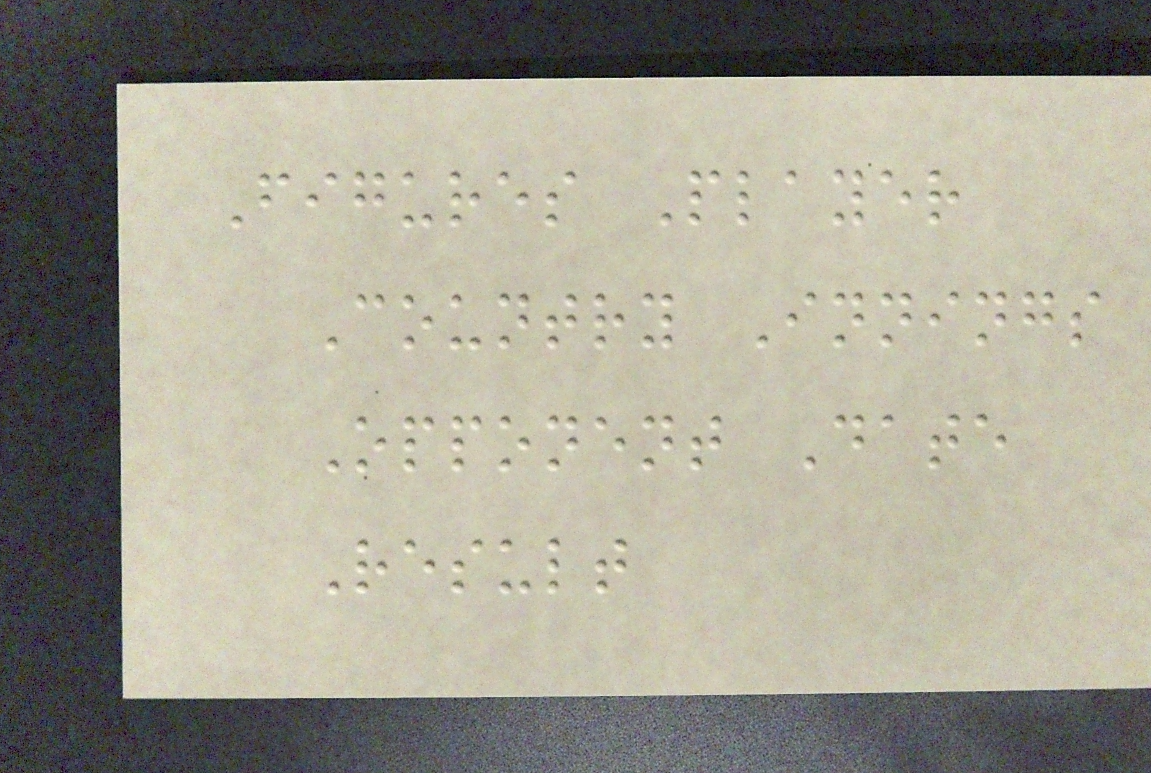Figures Player
Country Innings
Opponent Date
Result
